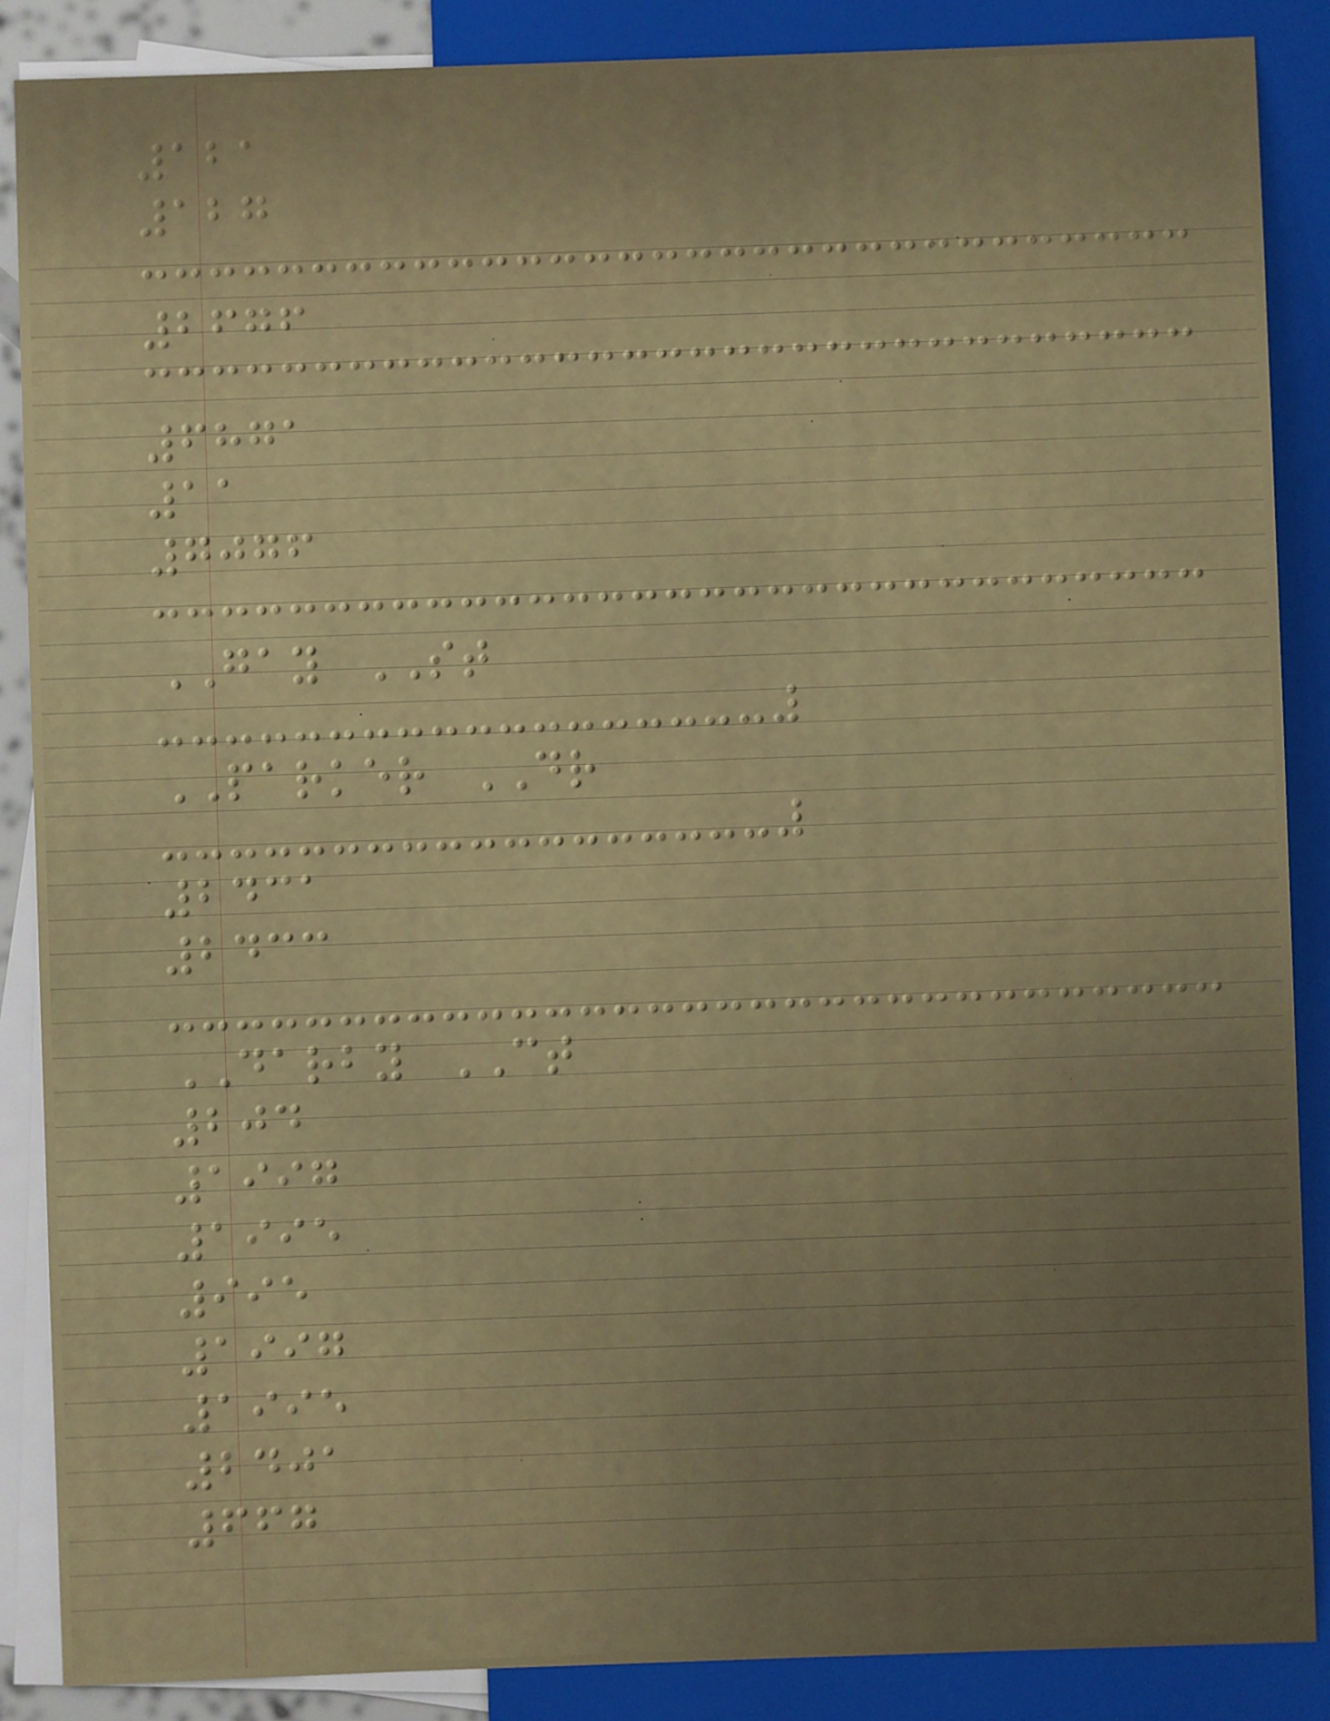121
127
2676
6871
11
7076
GAY ST
PARKER DR
2431
2433
DARBY CT
204
1997
1995
995
1997
1995
2401
667
